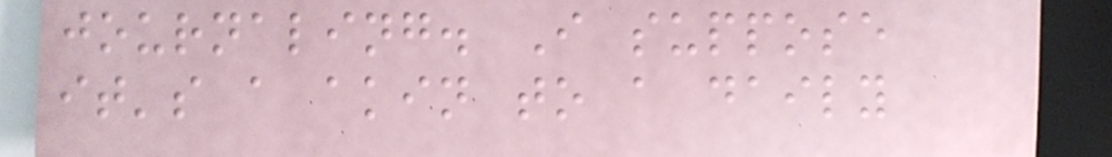journaling. I suppose
it's a akin to a daily
